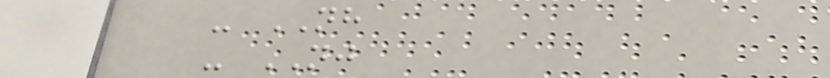- NH
- NJ
